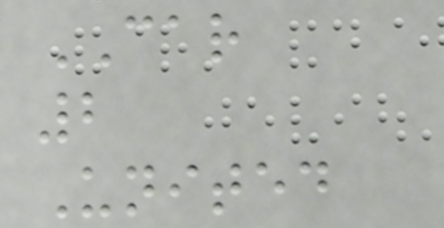CAR
2
United
